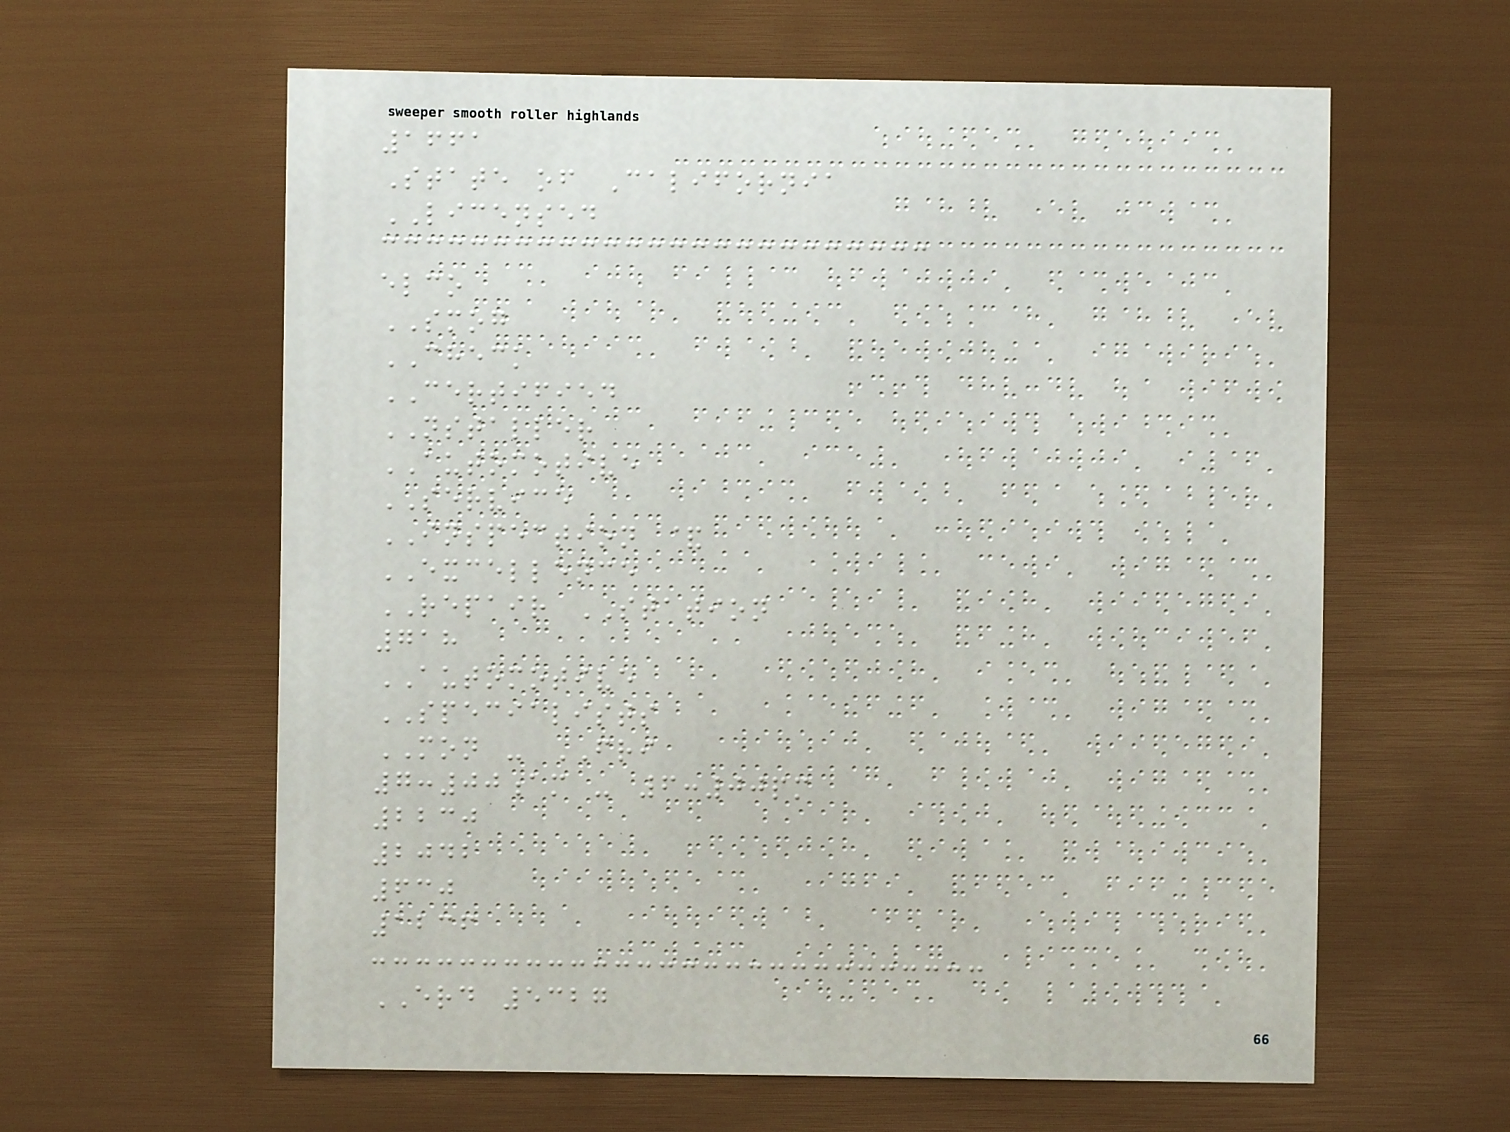1661
State of California
LICENSED
elco
SMOG
CHECK
CERTIFIED
NSTALLER
AUTOMOTIVE
SERVICE
INSPECTION &
EXCELLENCE
REPAIR STATION
718
AUTOMOTIVE
SPECIALISTS
MON - FRI
7:00am - 6:00pm
2230
2042
630
1236
ERD 5327
